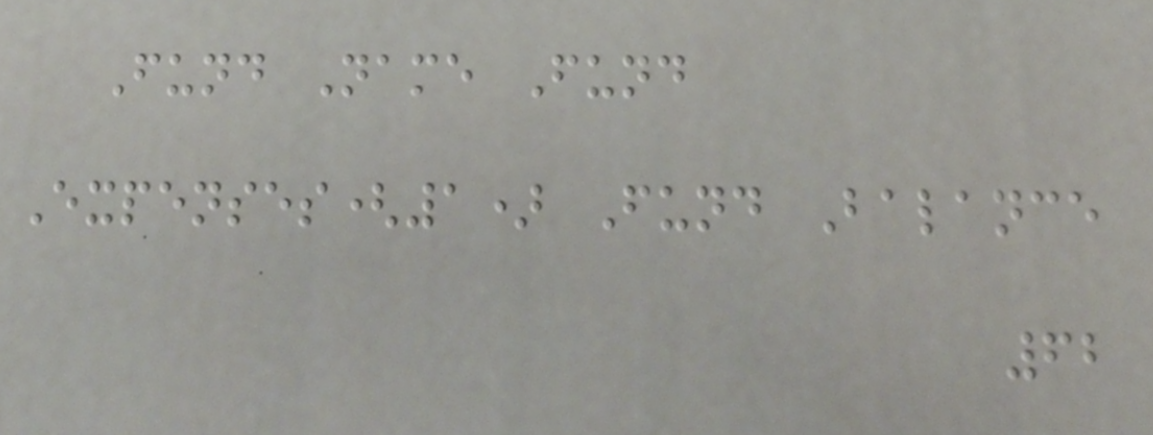Fund Name Fund
Expenses(1) Fund Balance
62
